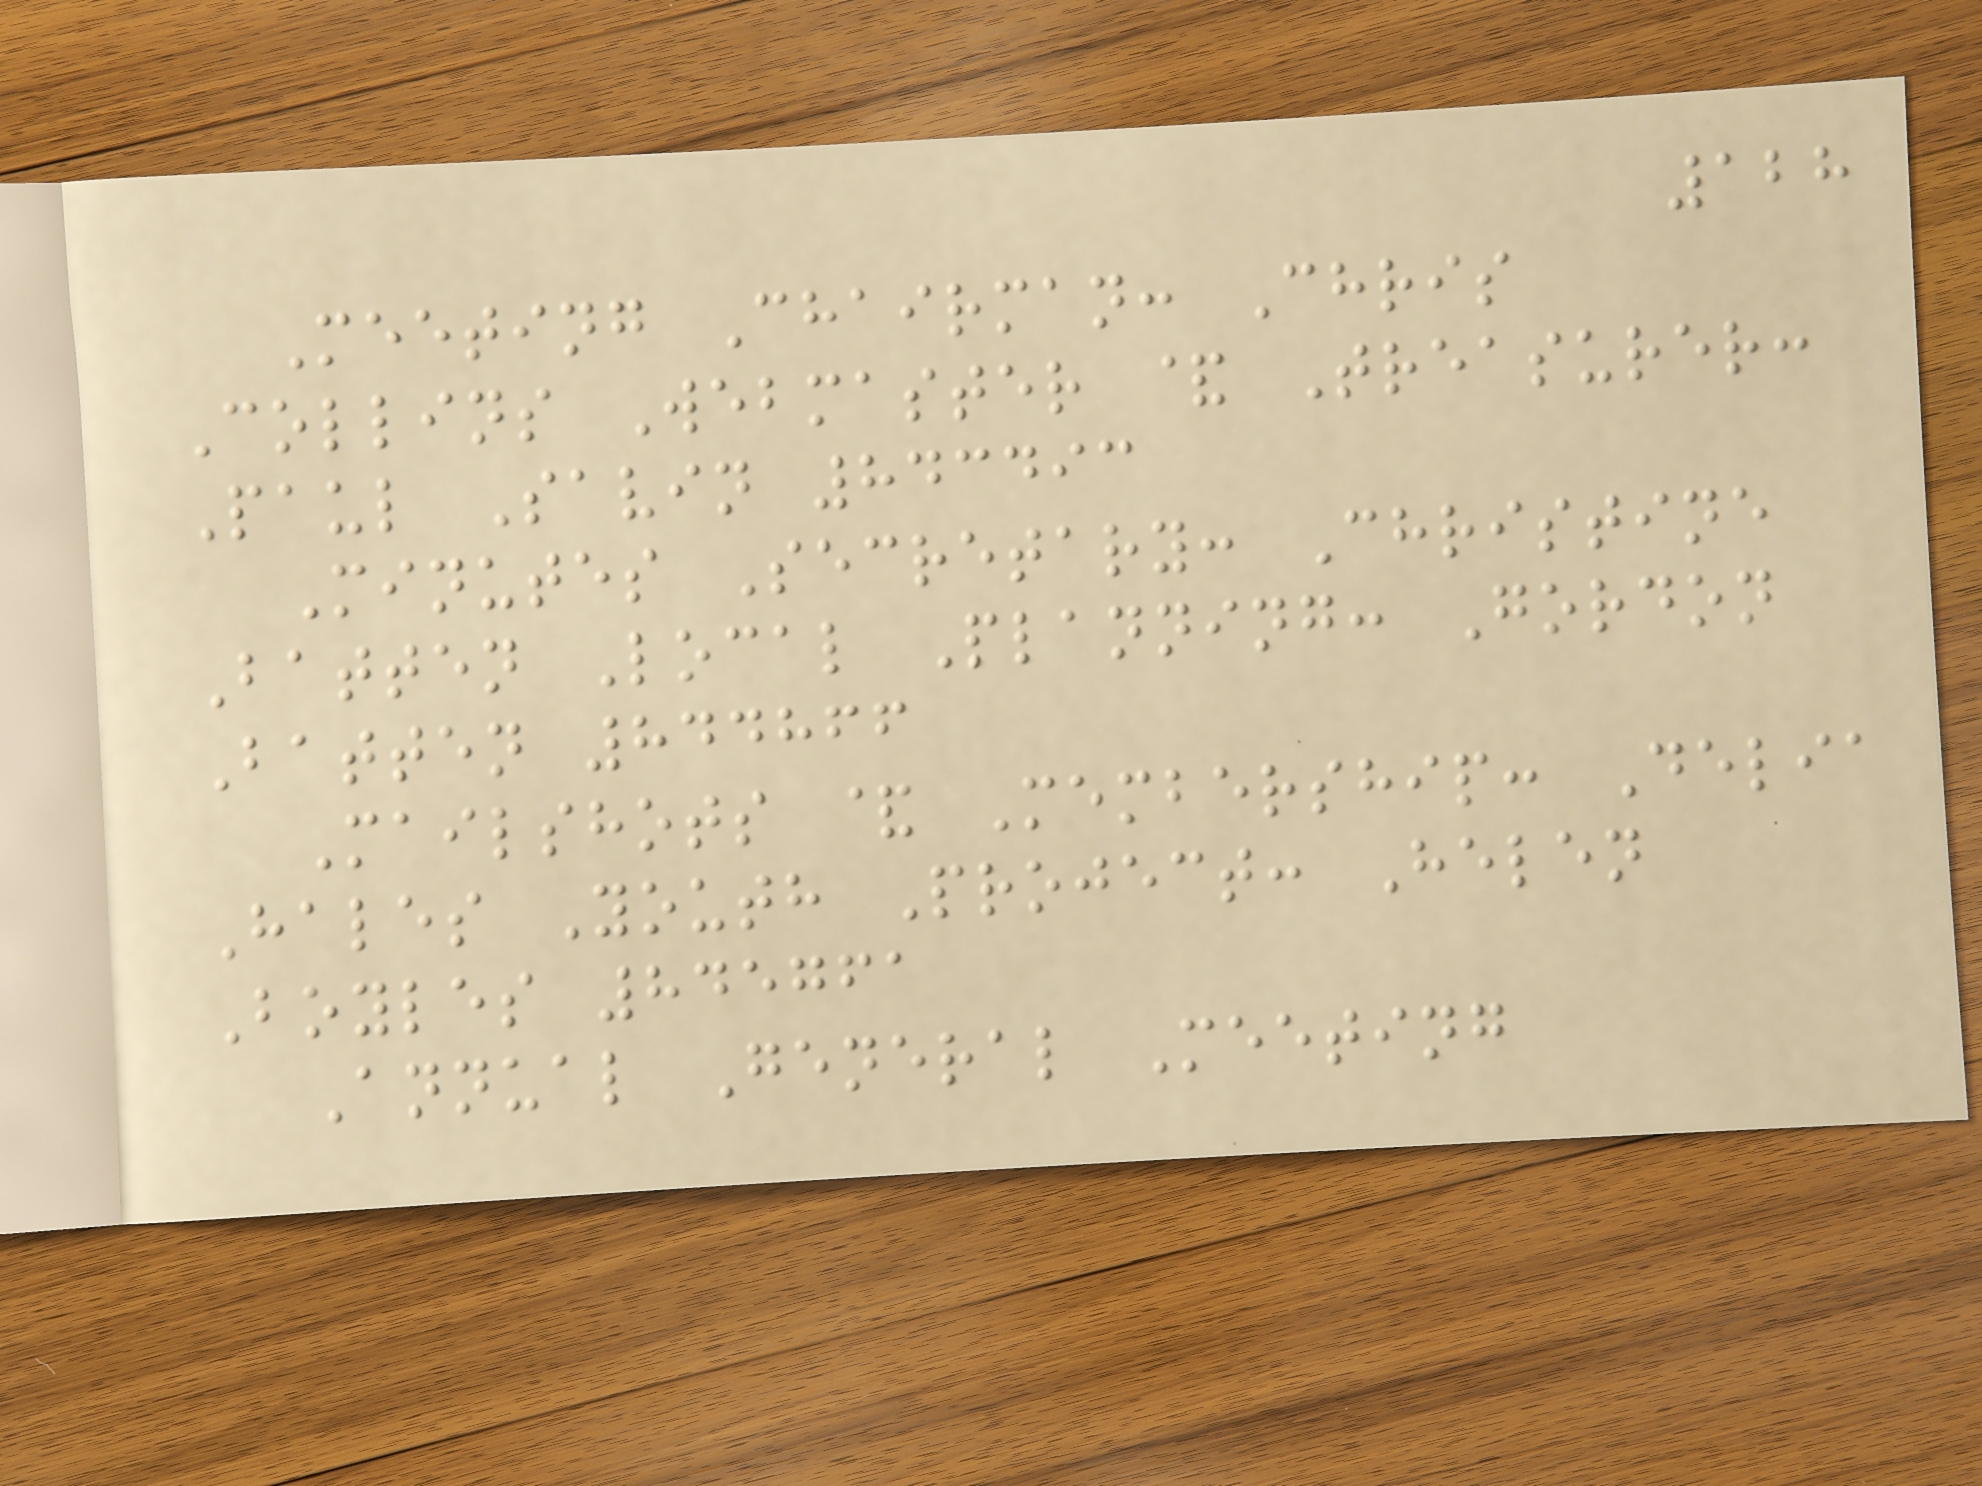128
Meeting Chairman: Chris
Collins Webmaster & Treasurer:
Paul Savin 843493
Minutes Secretary: Christine
Batten Local Planning: Gordon
Batten 844866
Mailshots & Membership: Delia
Hales Youth Project: Helen
Boyles 845761
Annual General Meeting
